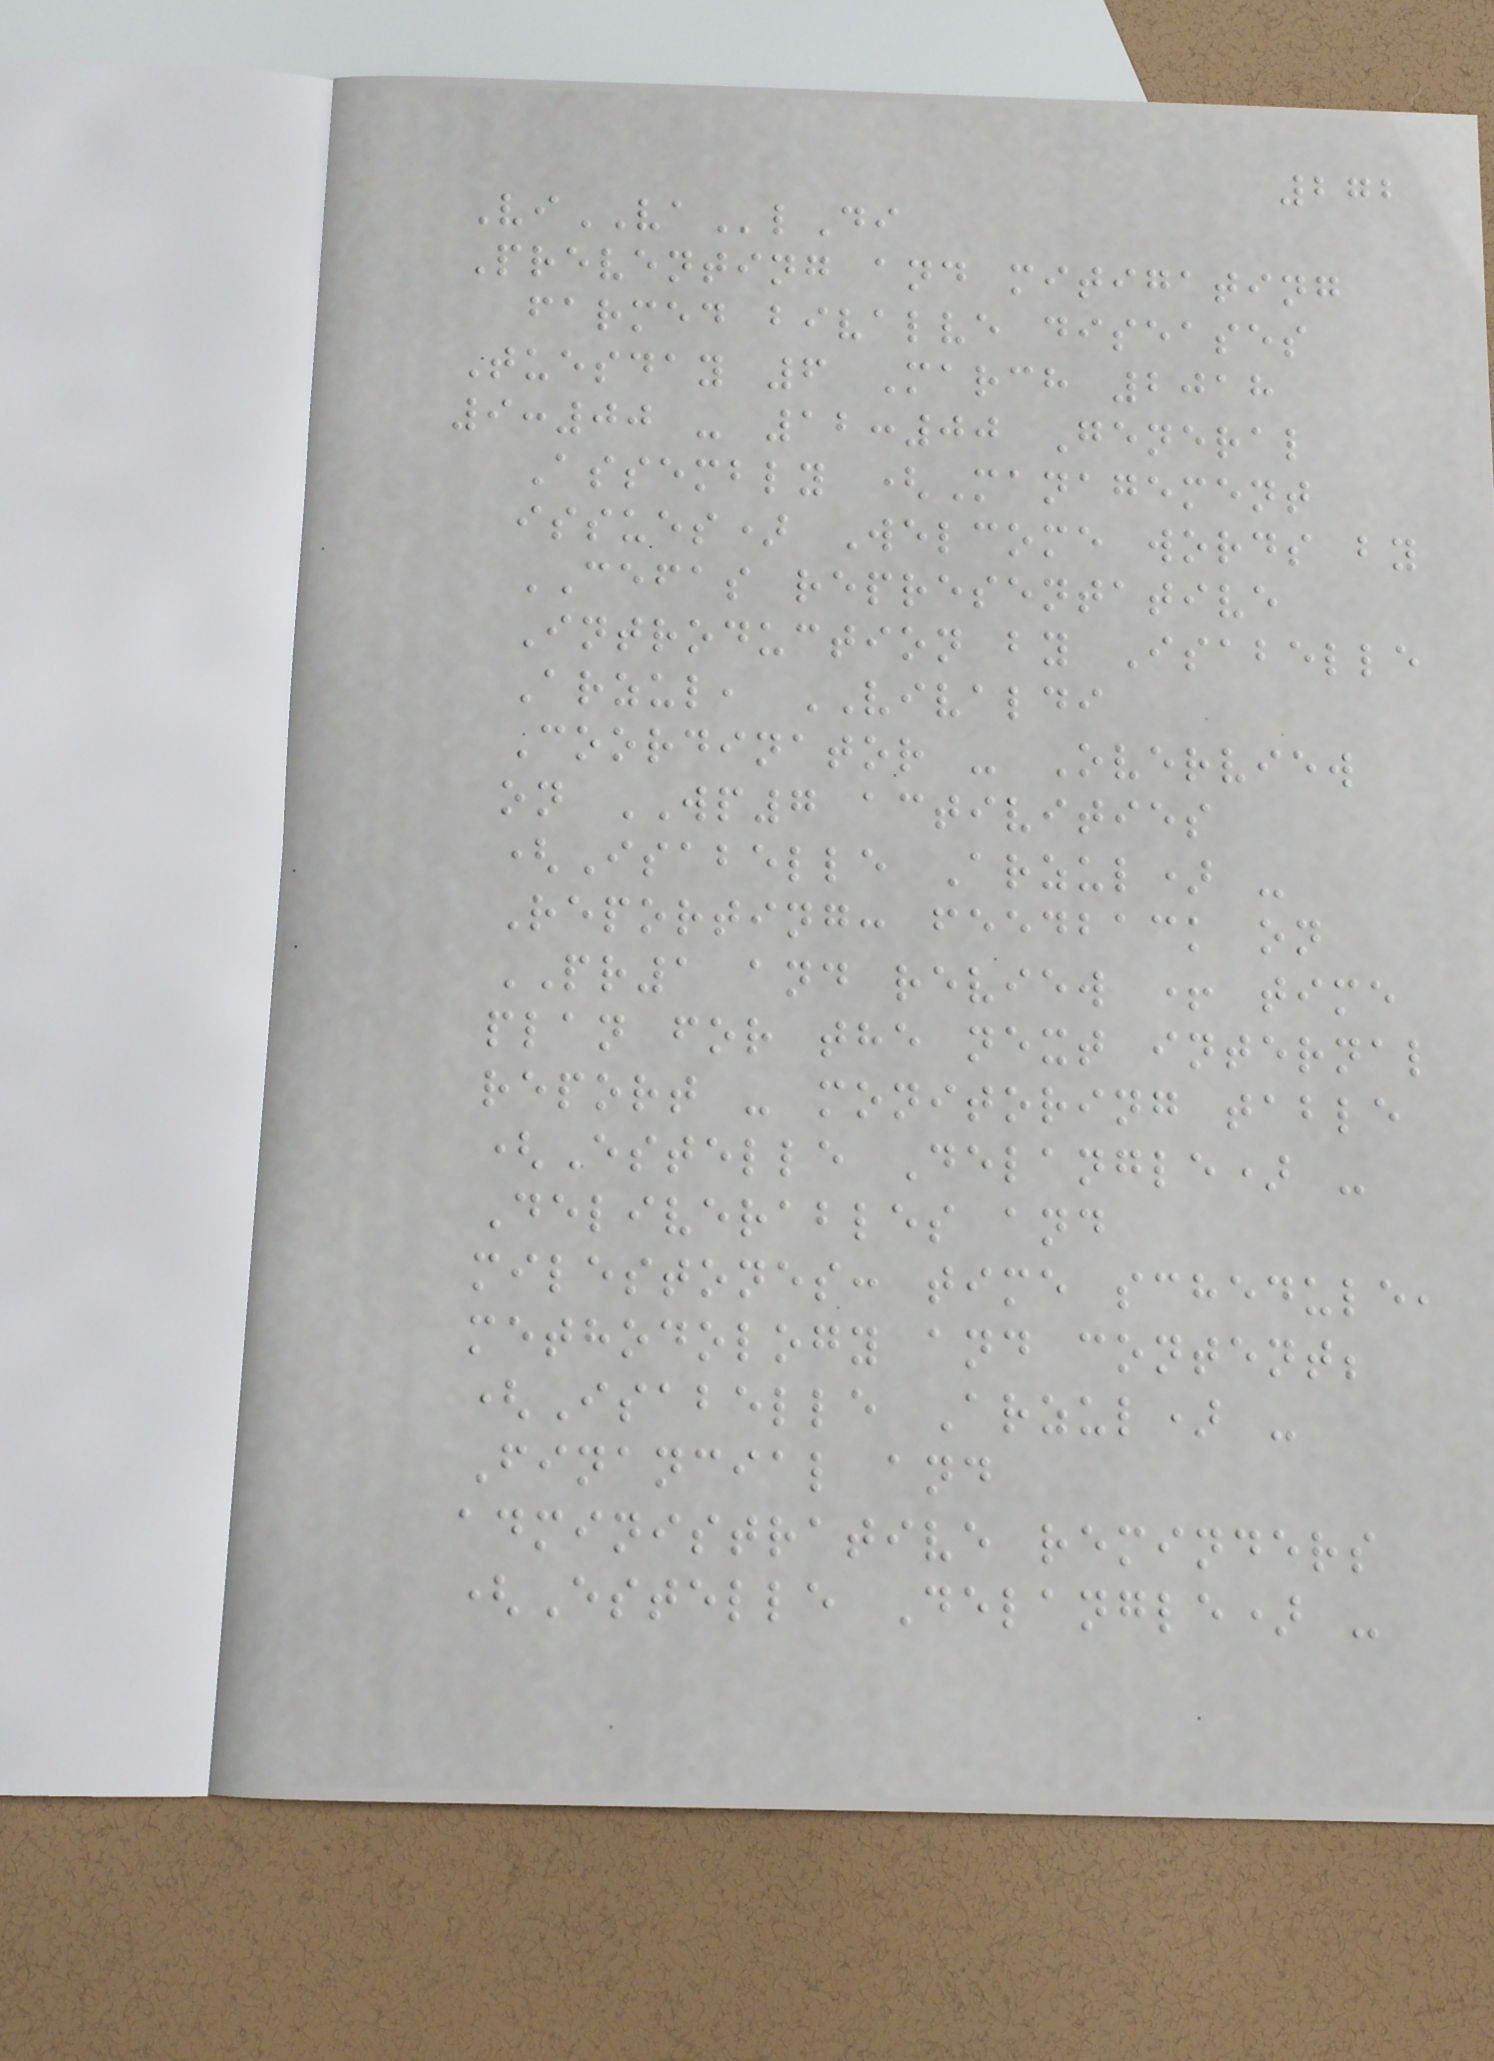272
ViVAlDi
Preventing and mitigating
farmed bivalve diseases
Tuesday 6 March 2018
9:00 - 12:00 General
Assembly (Management
issues) Welcome words by
CEFAS representative
Introduction by Isabelle
Arzul, VIVALDI
Coordinator - Overview
on WP7 activities
(Isabelle Arzul) -
Reporting: feedback on
PR1 and review + time
plan for the next internal
report - monitoring table
(Estelle Delangle) -
Deliverables and
milestones: time schedule,
methodology and content;
(Isabelle Arzul) -
Financial and
administrative reminders
(Estelle Delangle) -
